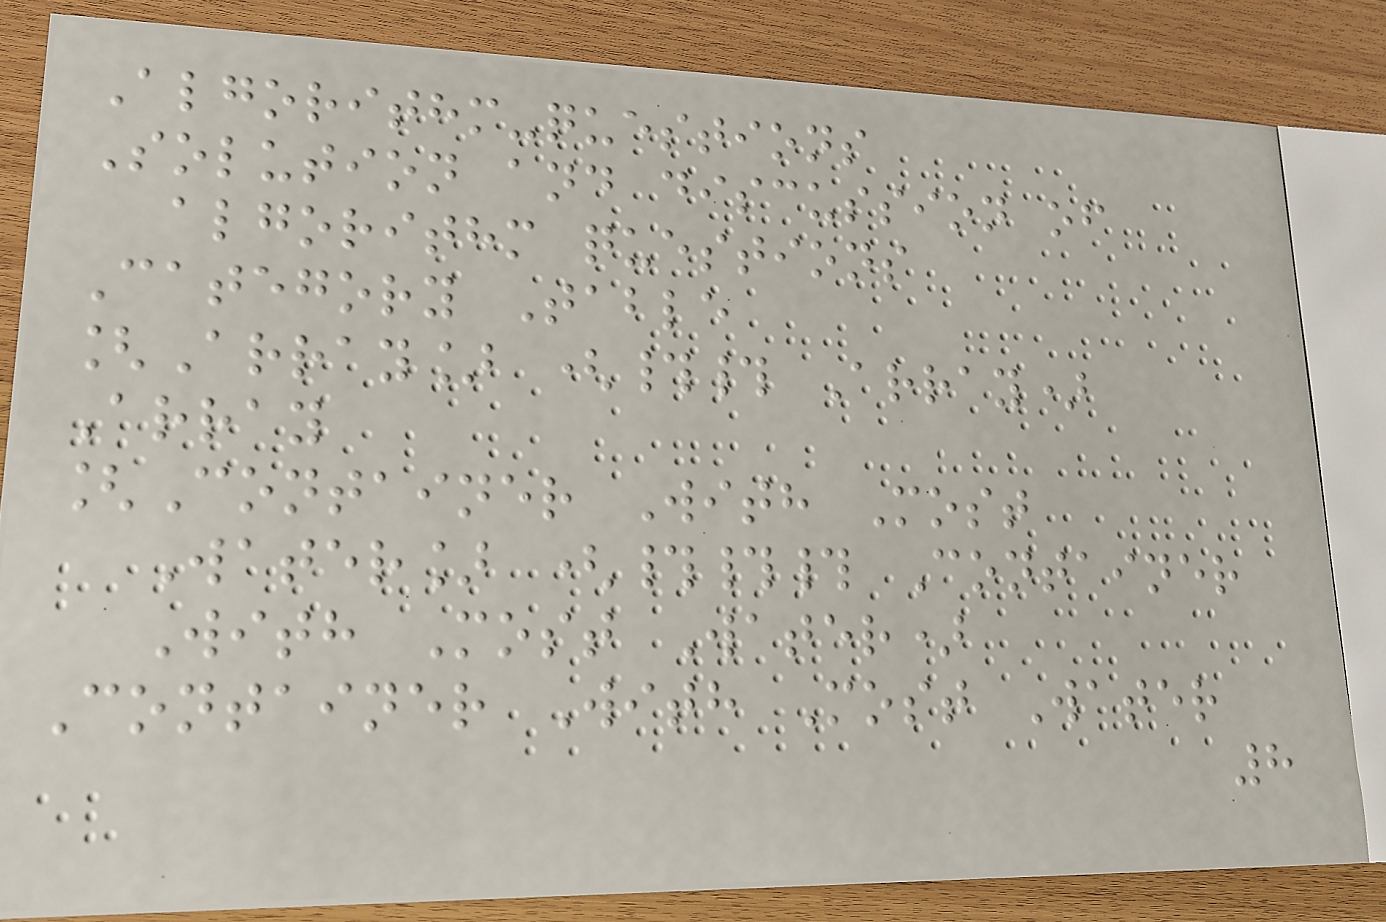Algorithm-questions
Solution and discussion of
algorithm questions
Category Table
[Array] (## Array)
Array
[Container With Most
Water] (### Container
With Most Water)
Container With Most Water
8
